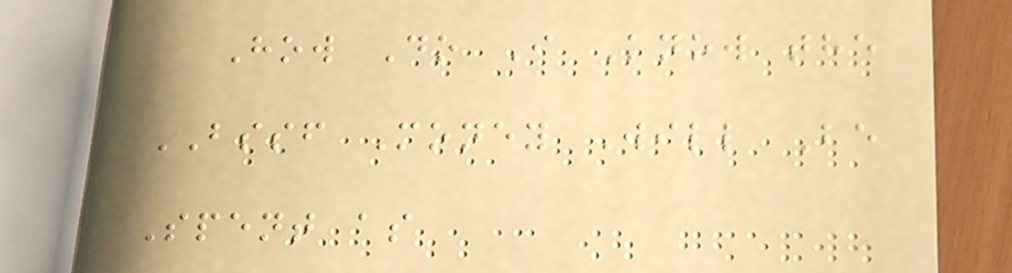How Do I Know the
BSSF Money Will Be
Spent as
